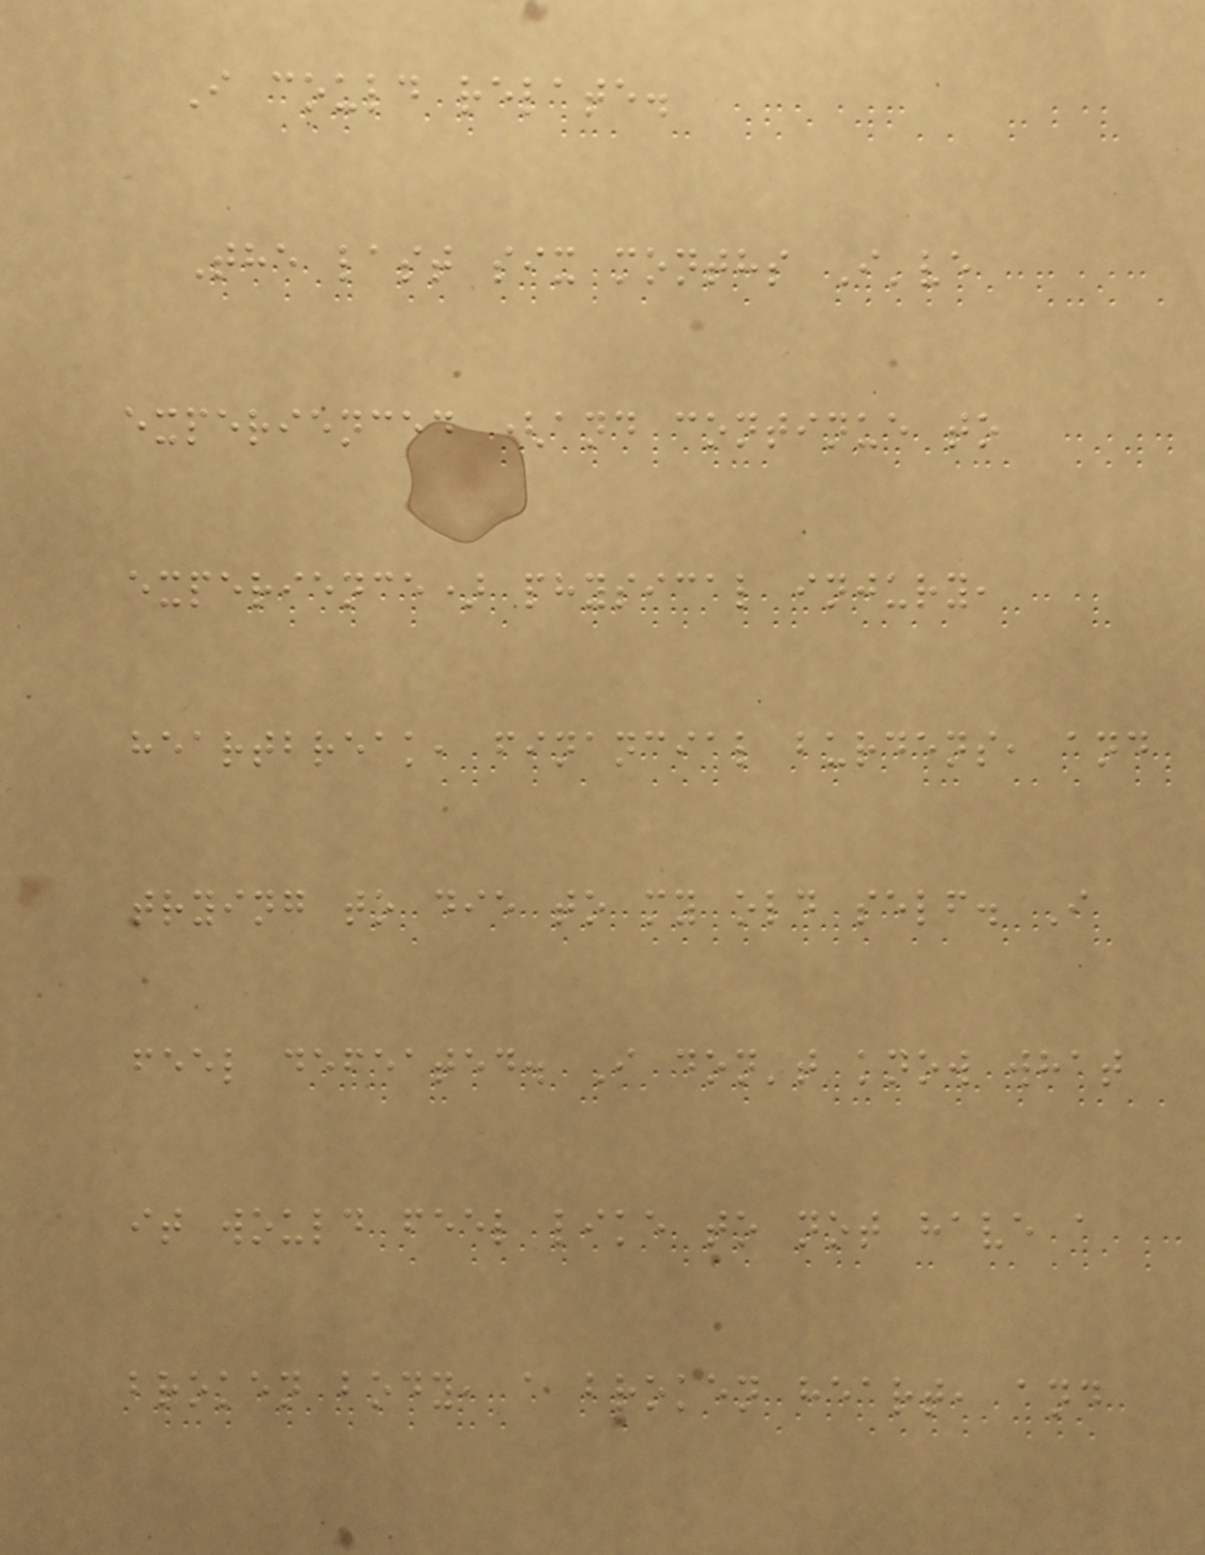I could relate.
The last six months I've
experienced (and continue to
experience) physical injury,
heartbreak, financial burdens, and
trying to die to my old self. I
feel defeated. I don't know what
it would feel like to not have a
broken body, a broken heart, and
